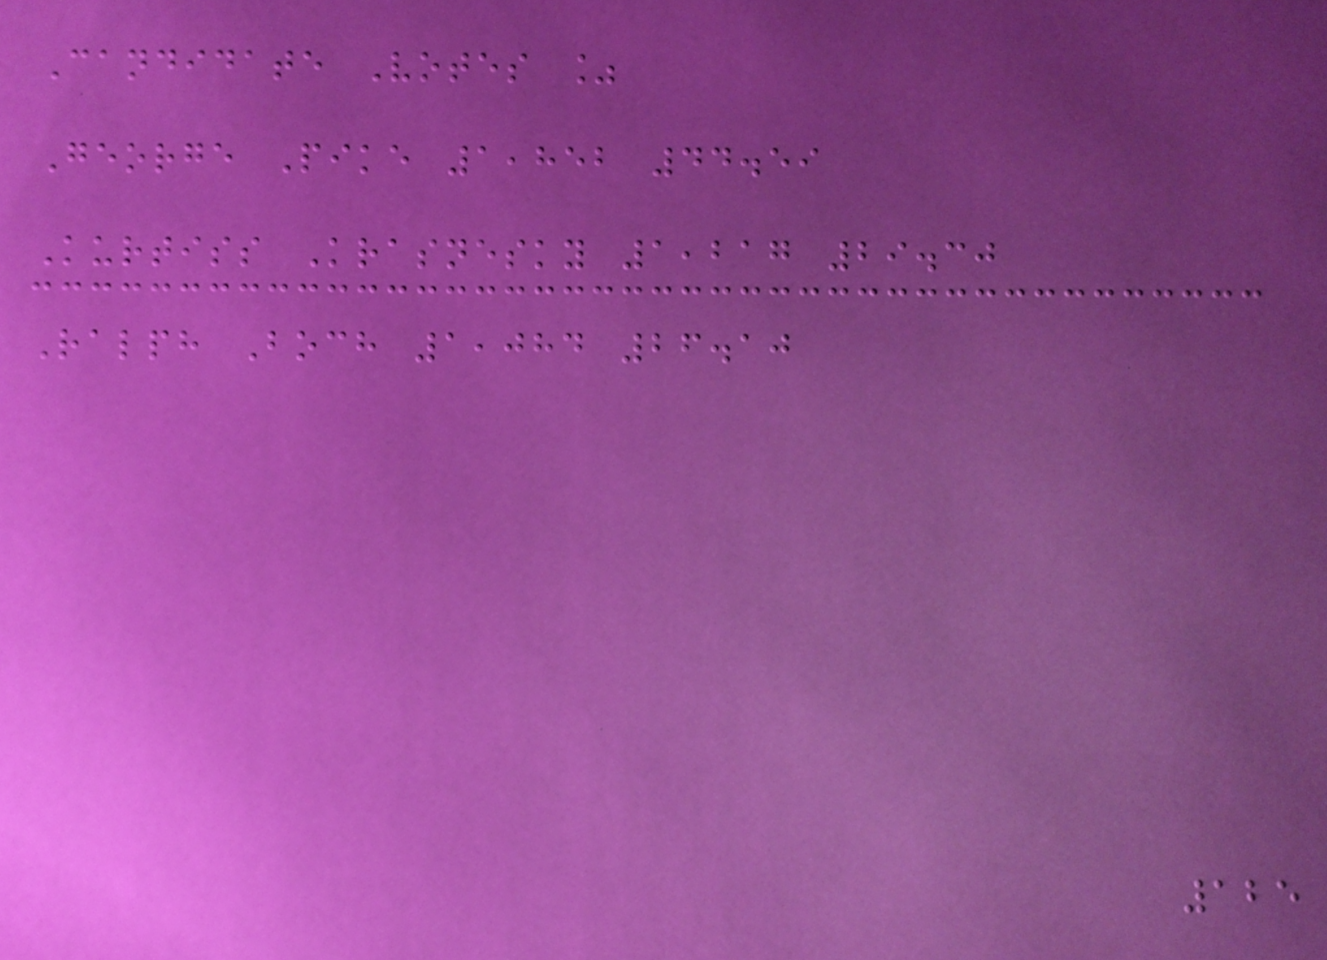Candidate Votes %
George Pike 1,852 44.59
Kurtiss Krasnesky 1,217 29.30
Ralph Boch 1,084 26.10
125
